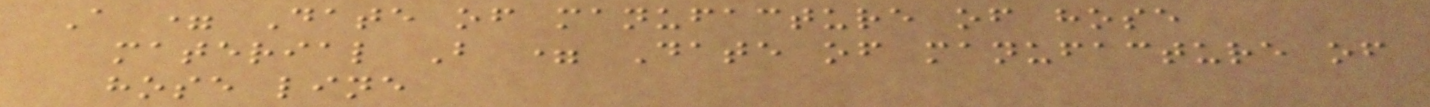A = Date of manufacture of hose
material B = Date of manufacture of
hose line
